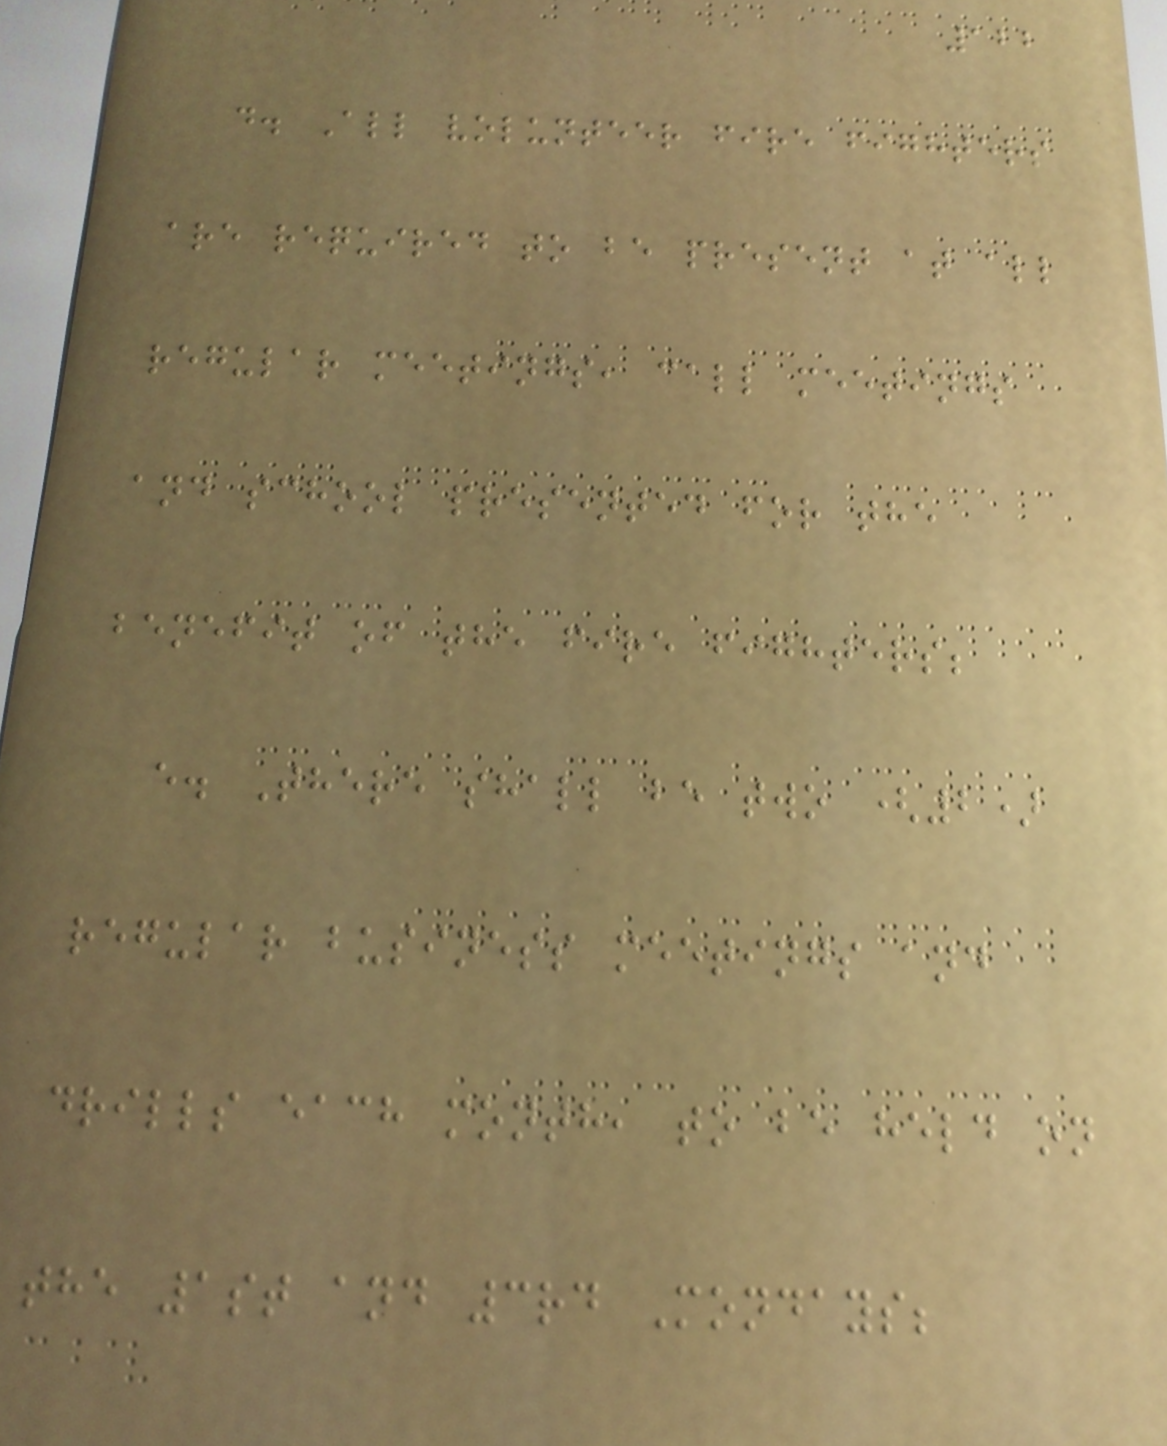122
d. All volunteer fire fighters
are required to be present at all
regular meetings, call meetings
and school presented for the
benefit of the fire fighters;
e. There shall be two (2)
regular business meetings and
drills each month, to be held on
the 1st and 3rd Mondays;
